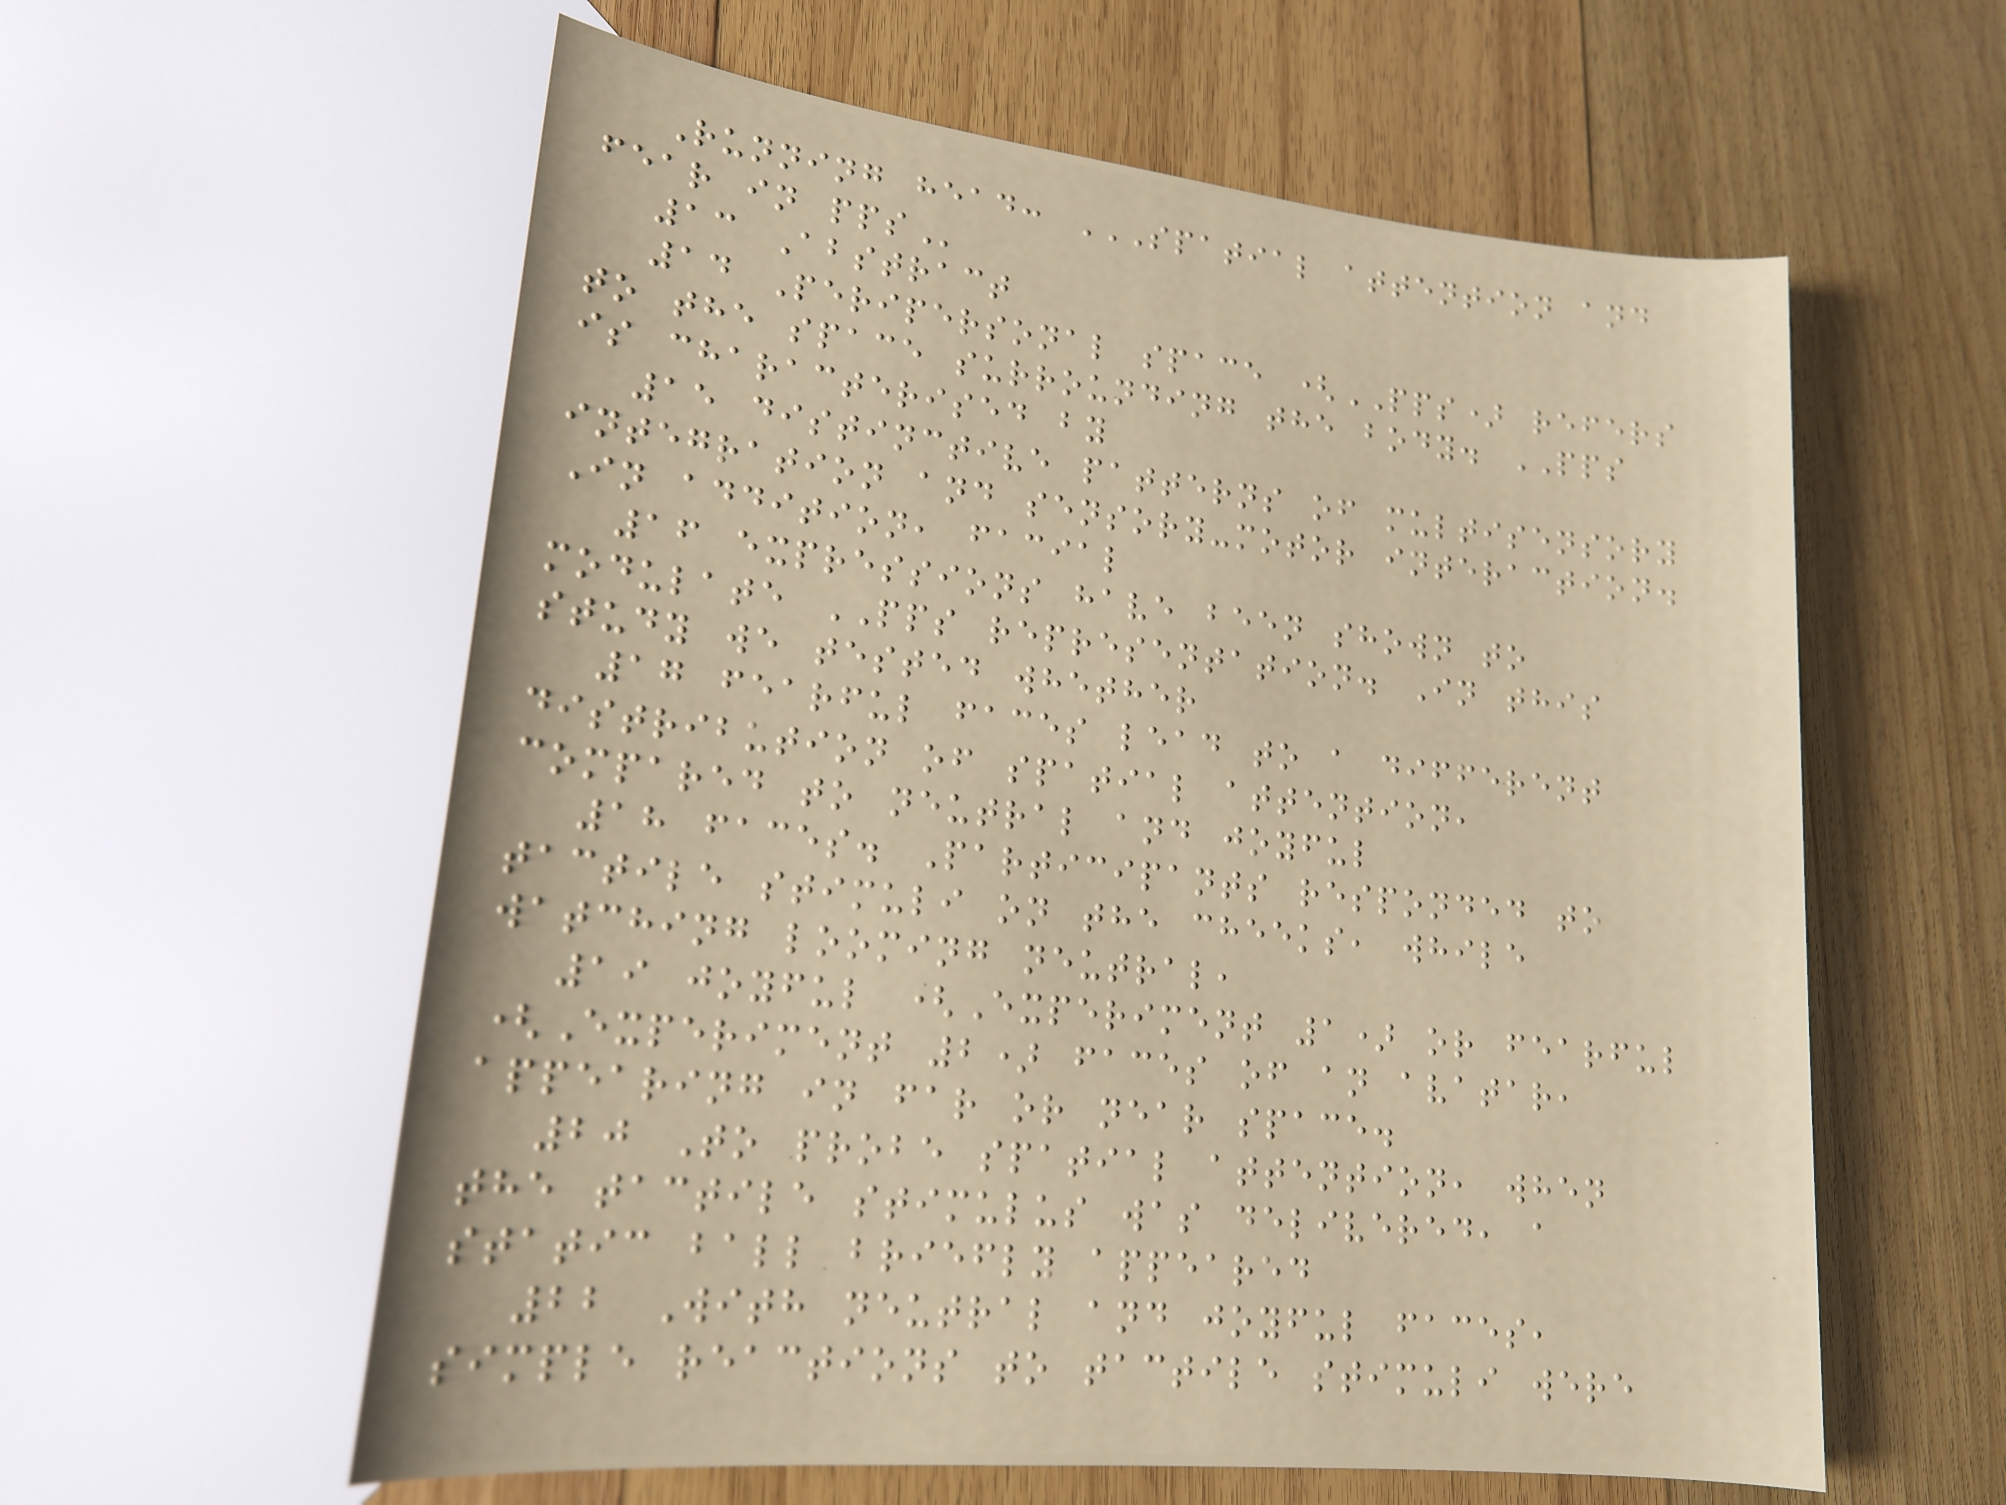Running head: SPATIAL ATTENTION AND
FEAR IN PPS
13 Abstract
14 Peripersonal space (PPS) refers
to the space surrounding the body. PPS
is characterised by
15 distinctive patterns of multisensory
integration and sensory-motor interaction.
In addition, facial
16 expressions have been shown to
modulate PPS representation. In this
study we tested whether
17 fearful faces lead to a different
distribution of spatial attention,
compared to neutral and joyful
18 faces. Participants responded to
tactile stimuli on the cheeks, while
watching looming neutral,
19 joyful (Experiment 1) or fearful
(Experiment 2) faces of an avatar,
appearing in far or near space.
20 To probe spatial attention, when
the tactile stimulus was delivered, a
static ball briefly appeared
22 With neutral and joyful faces,
simple reactions to tactile stimuli were
